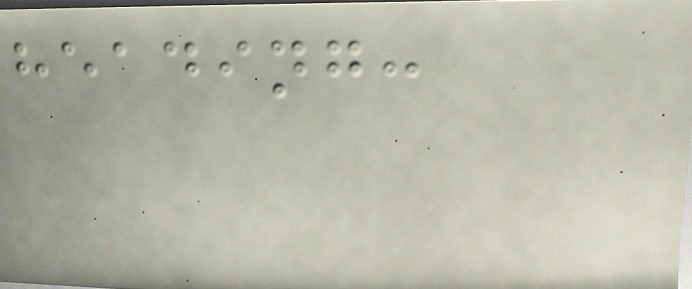heading:
